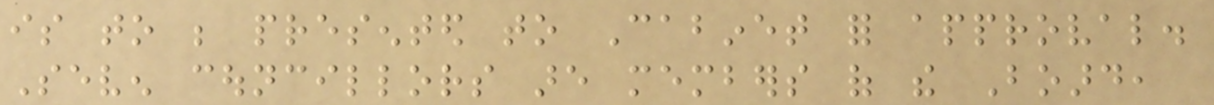is to be presented to Cabinet for approval.
Seven councillors are members of the Board,
